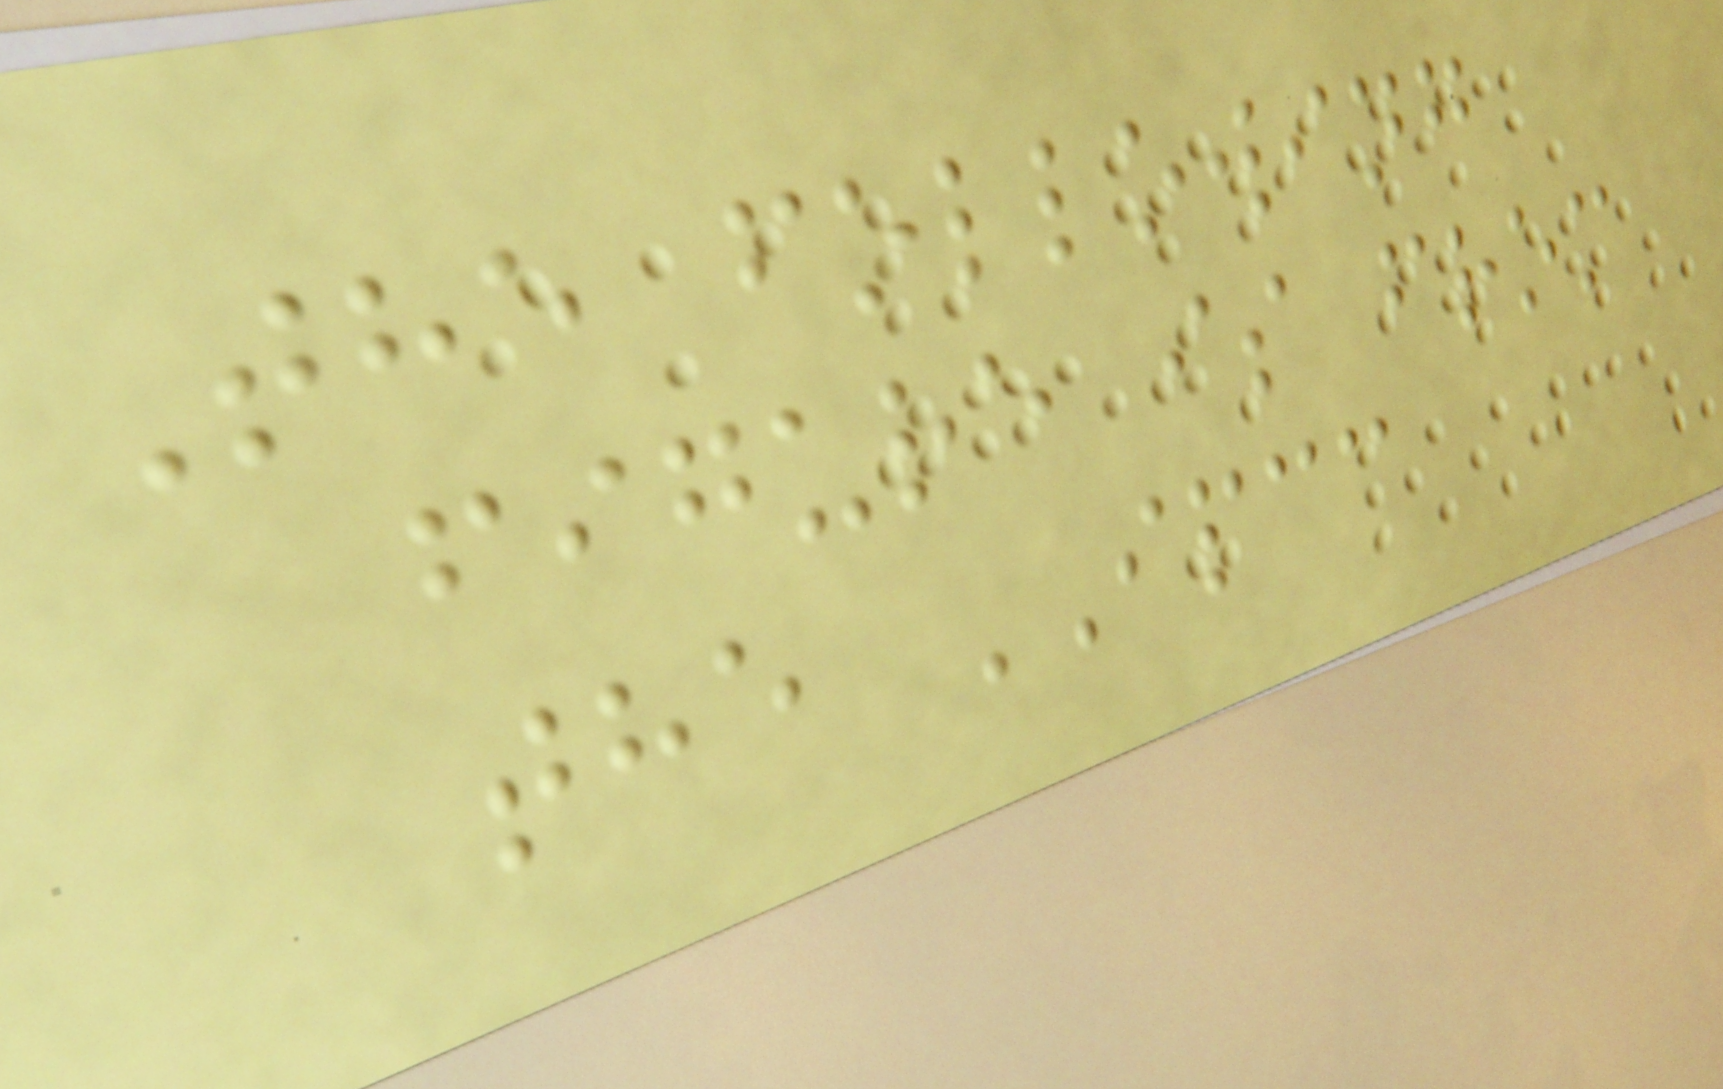The following
figure is from
the IPCC
